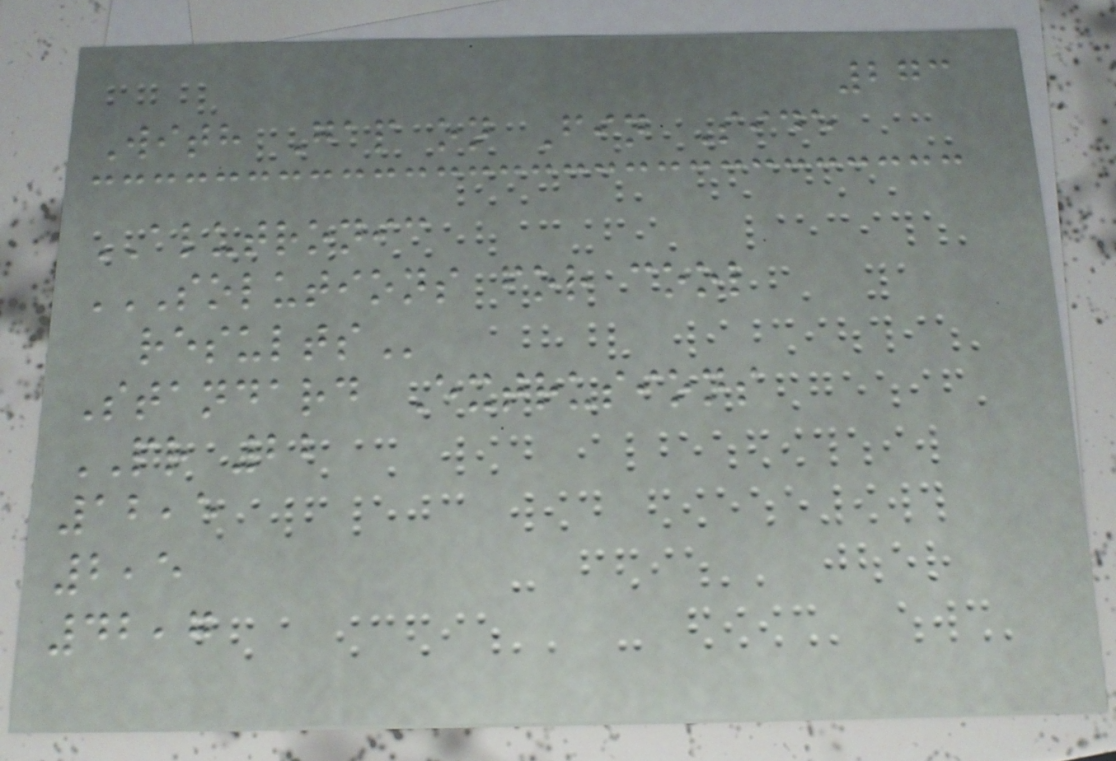273
With Gap on Fin Side
ALUTRONIC
SOLUTIONS FOR COOL
RESULTS
Standard Extrusions
PR 22
12,5
2,5
42,7
